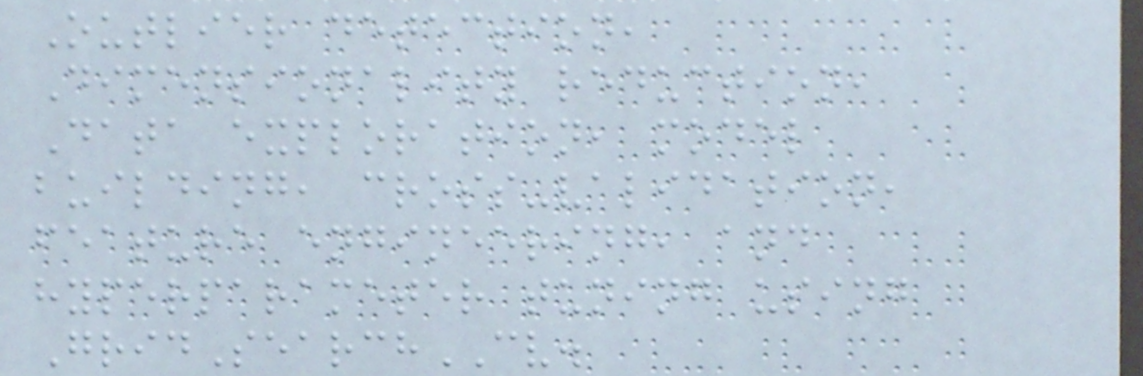Outlier detection,
Dimensionality reduction,
Data exploration, model
building, cross-validation,
feature engineering, and
hyperparameter tuning using
GridSearchCV.
